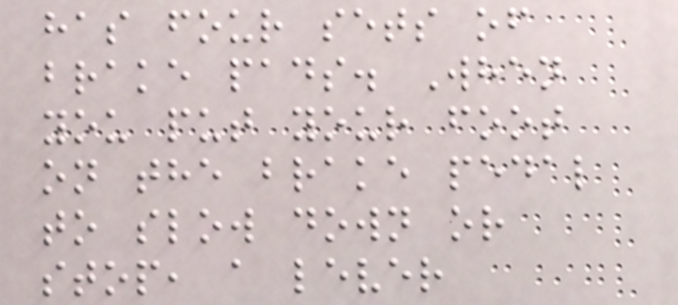has four sets of
brake pads. When
you put your foot
on the brake pedal
to slow down or
stop, a lever
